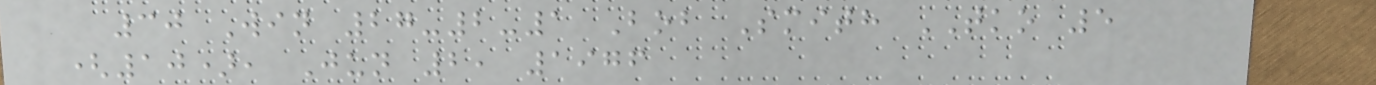30 Win 27-2-1 Bob Smith TKO 5
(10), Jun 2, 1976
